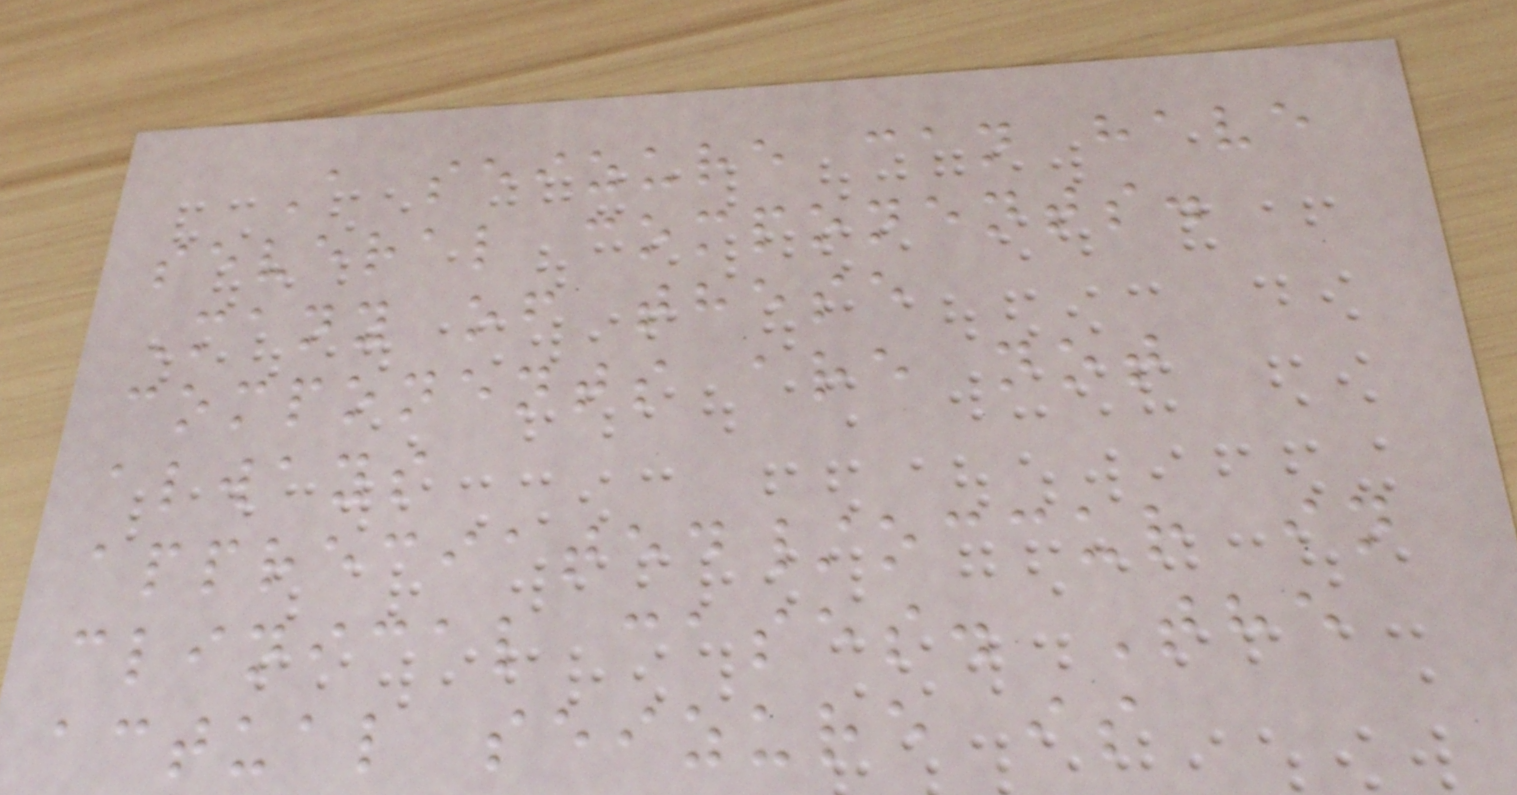A seizure can have
several components.
Many of these
components are not
always
appreciated/occur in
clinical cases. The
actual seizure is
